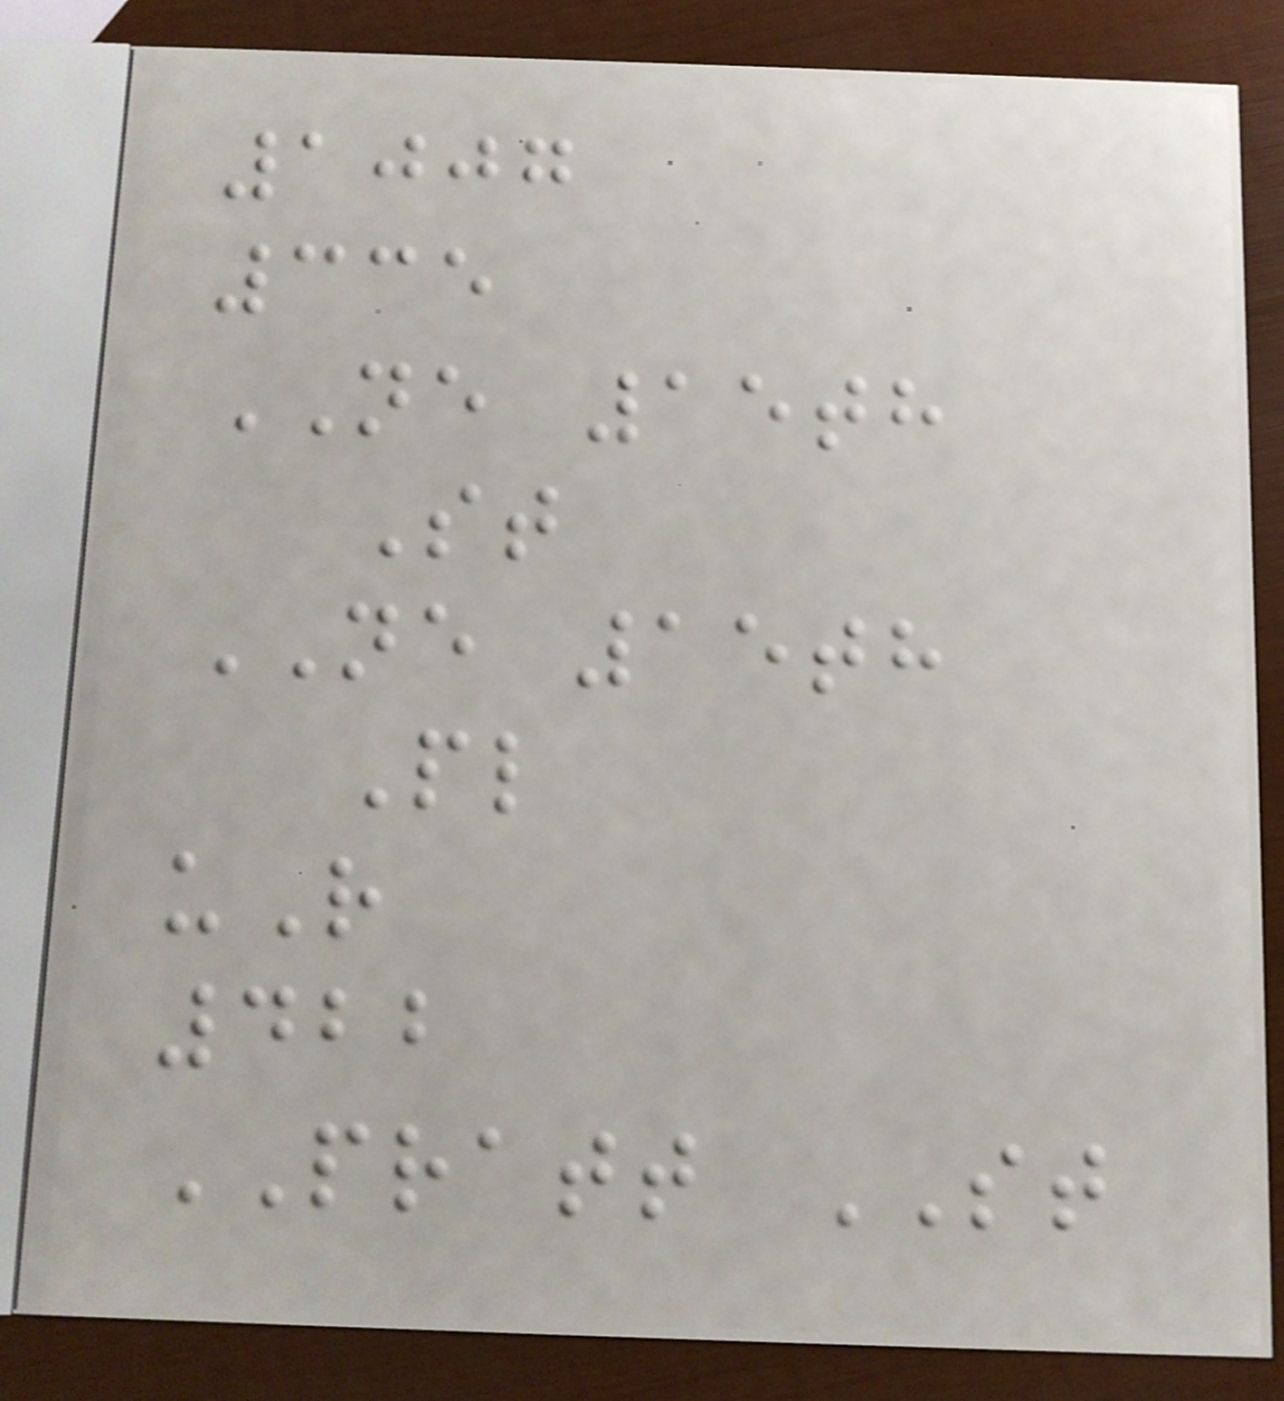1007
335
NE 15th
St
NE 15th
Pl
uR
422
PRATT ST
